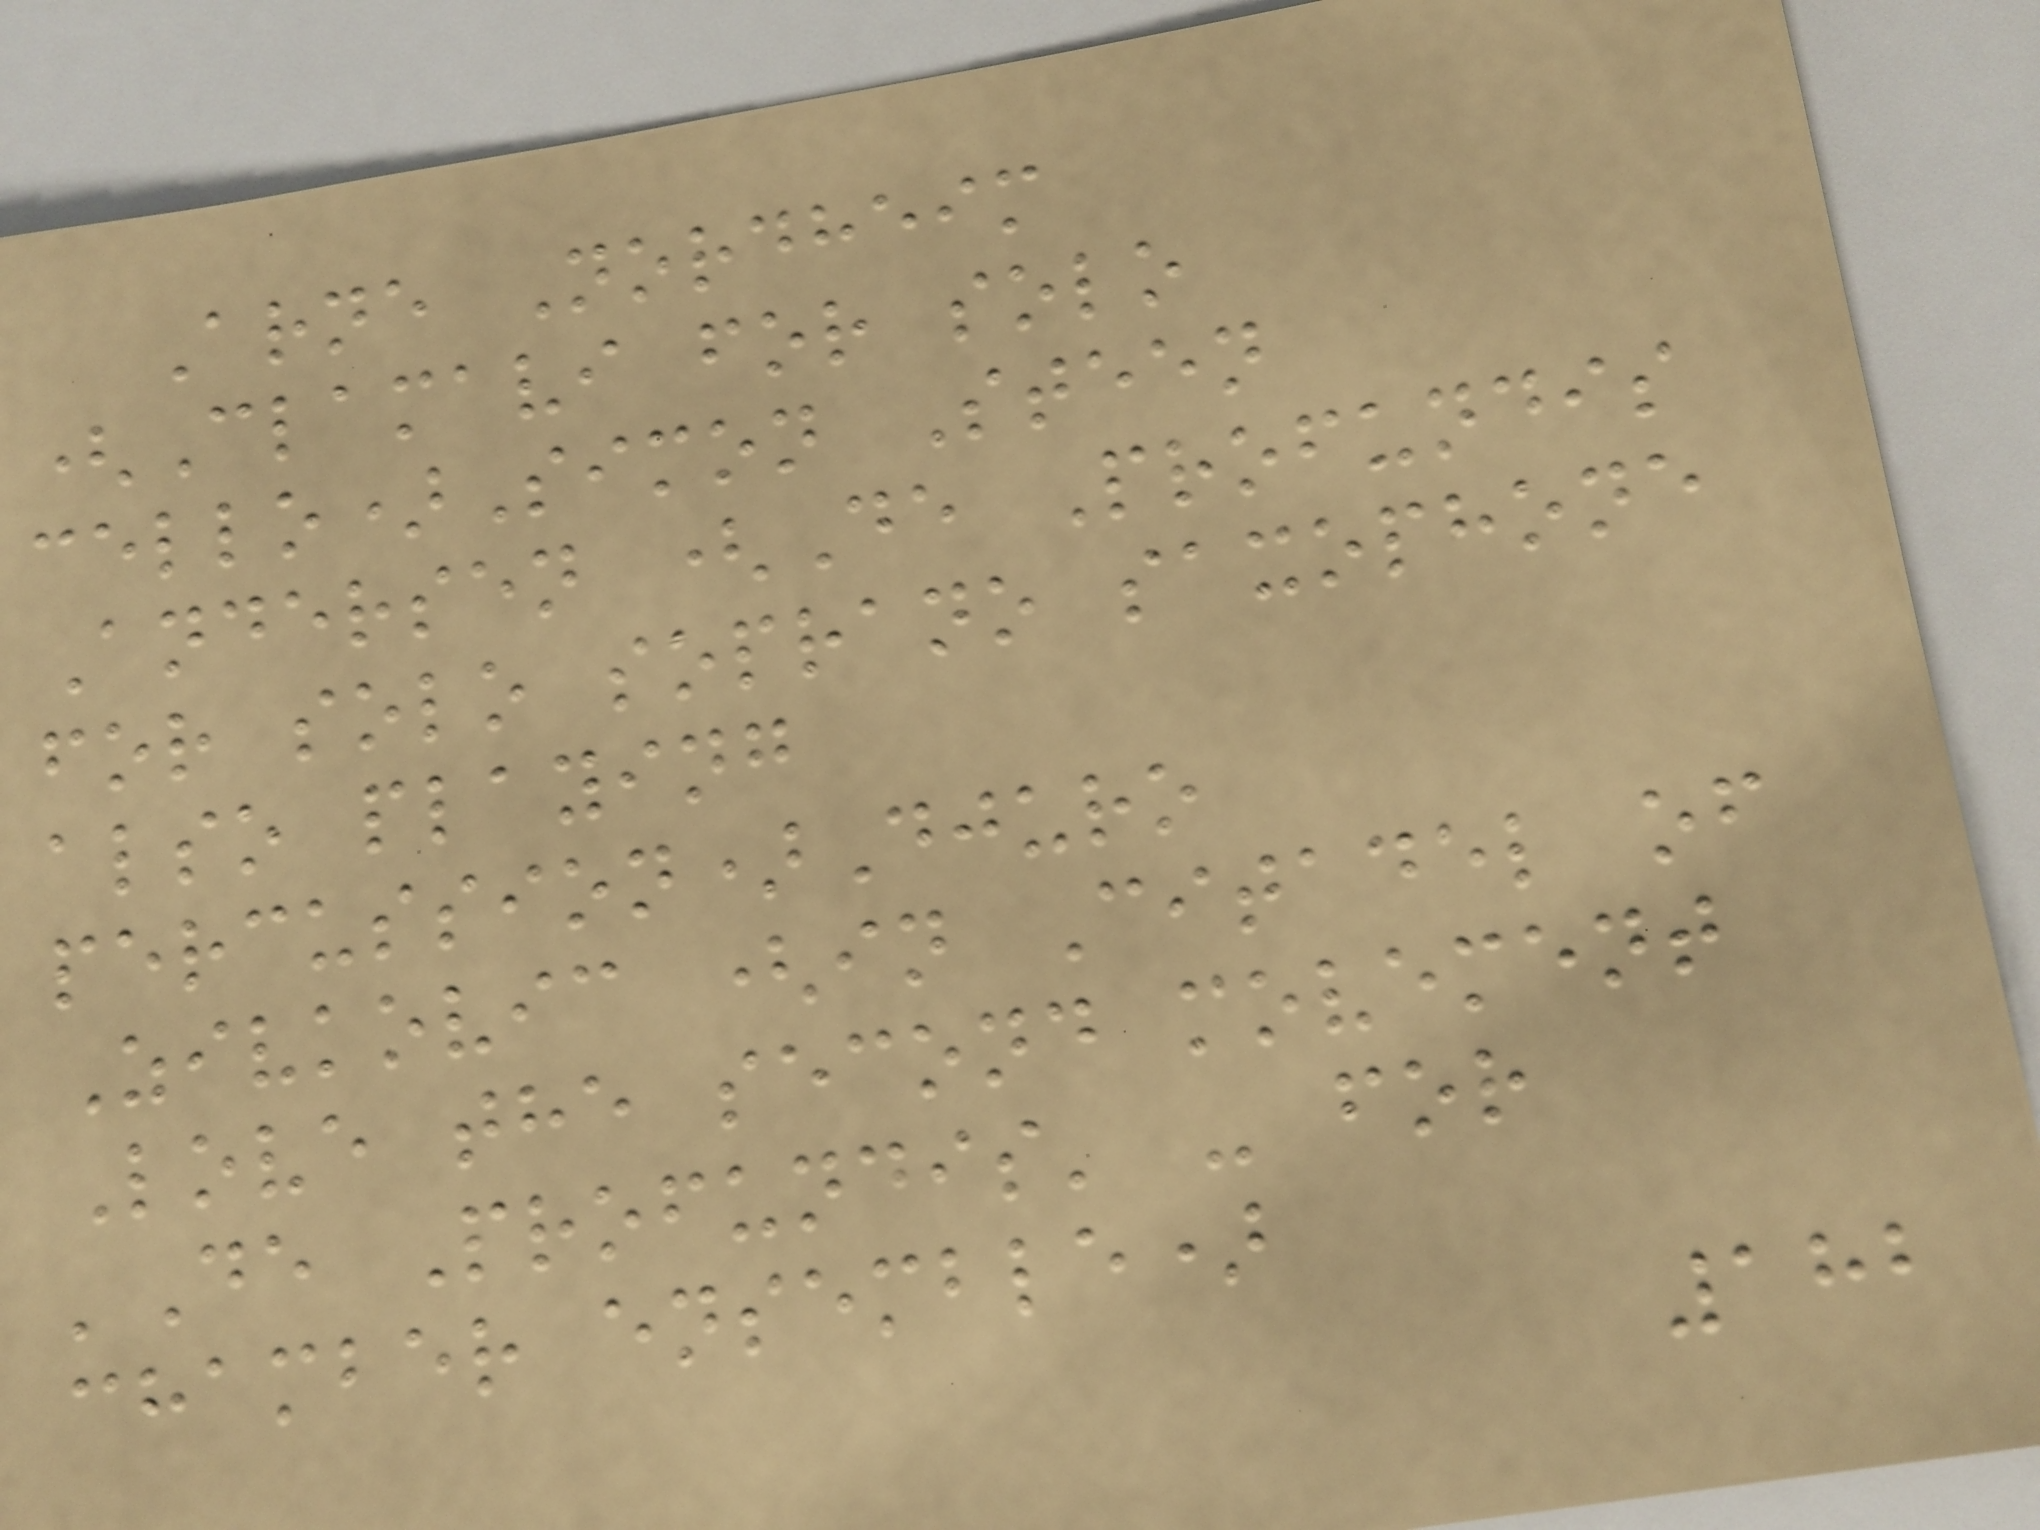Arne Nordheim
(Clamavi for solo
cello)Simon Steen
Andersen (De Profundis
for solo soprano saxophone
also playing
percussion)Djuro
Zivkovic (in Citadel of
Love the second movement
'De Profundis' - for
chamber ensemble)
182
